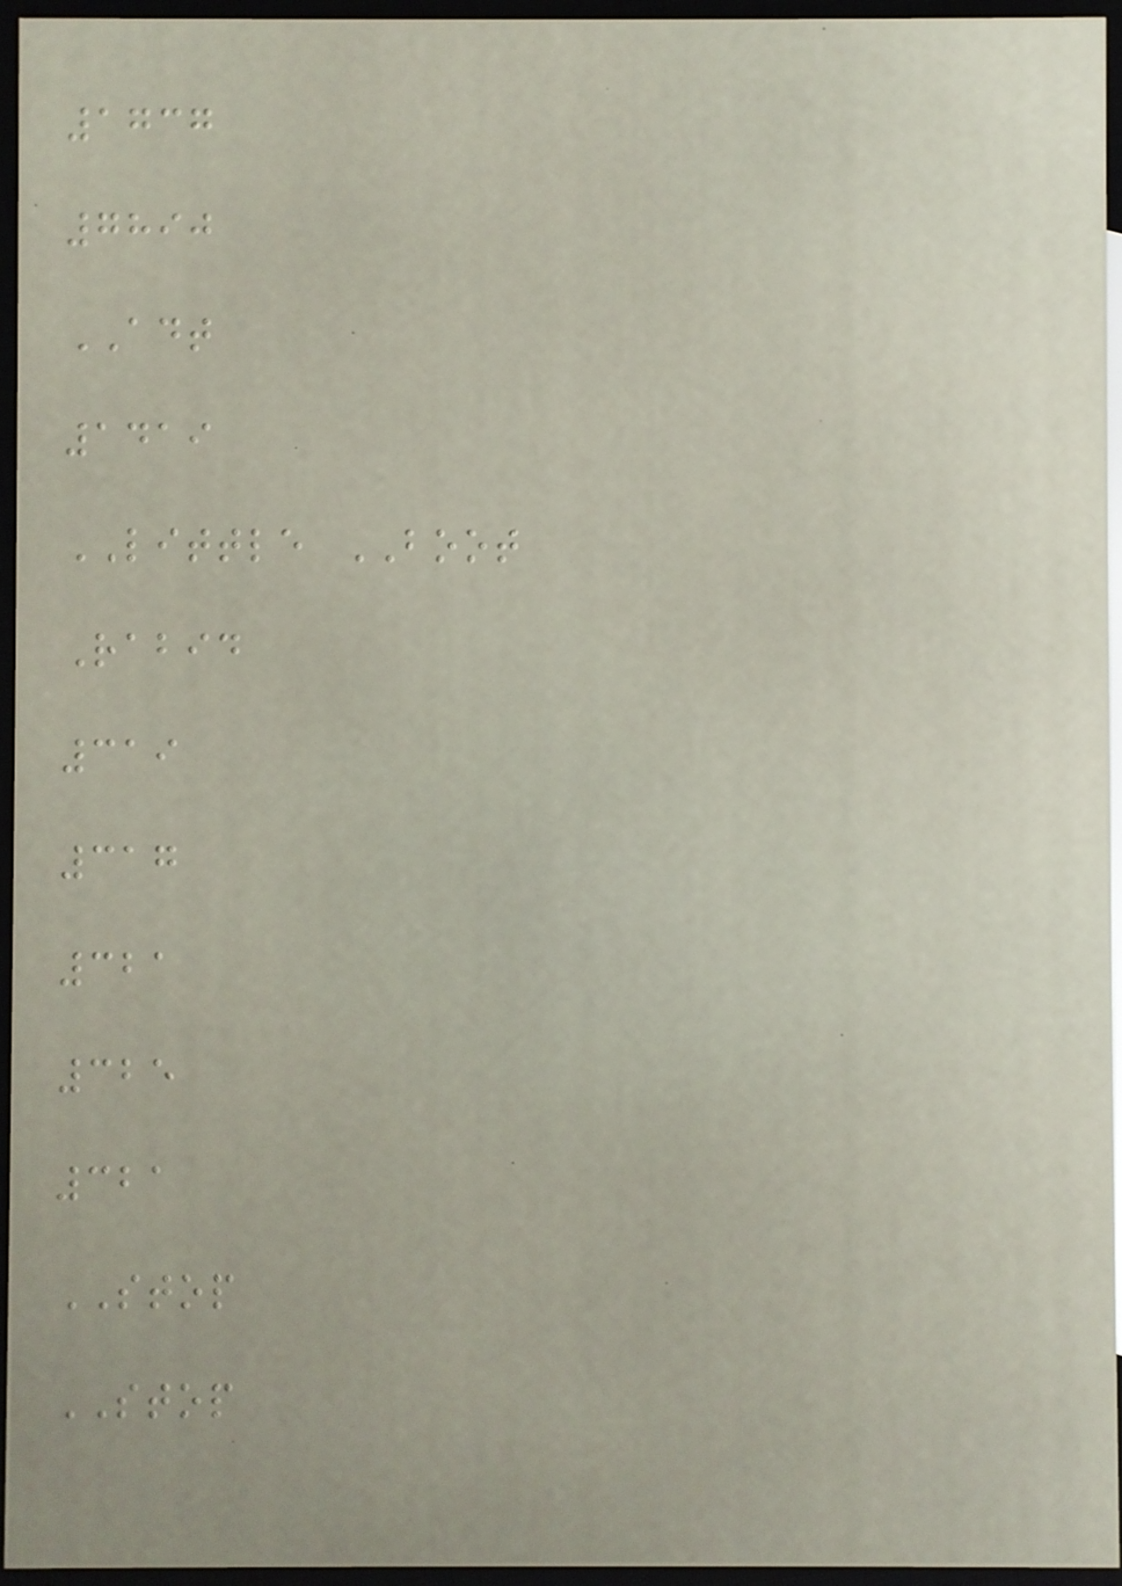1737
7890
ADT
1419
LITTLE BOOT
Rabid
319
317
321
325
321
STOP
STOP
